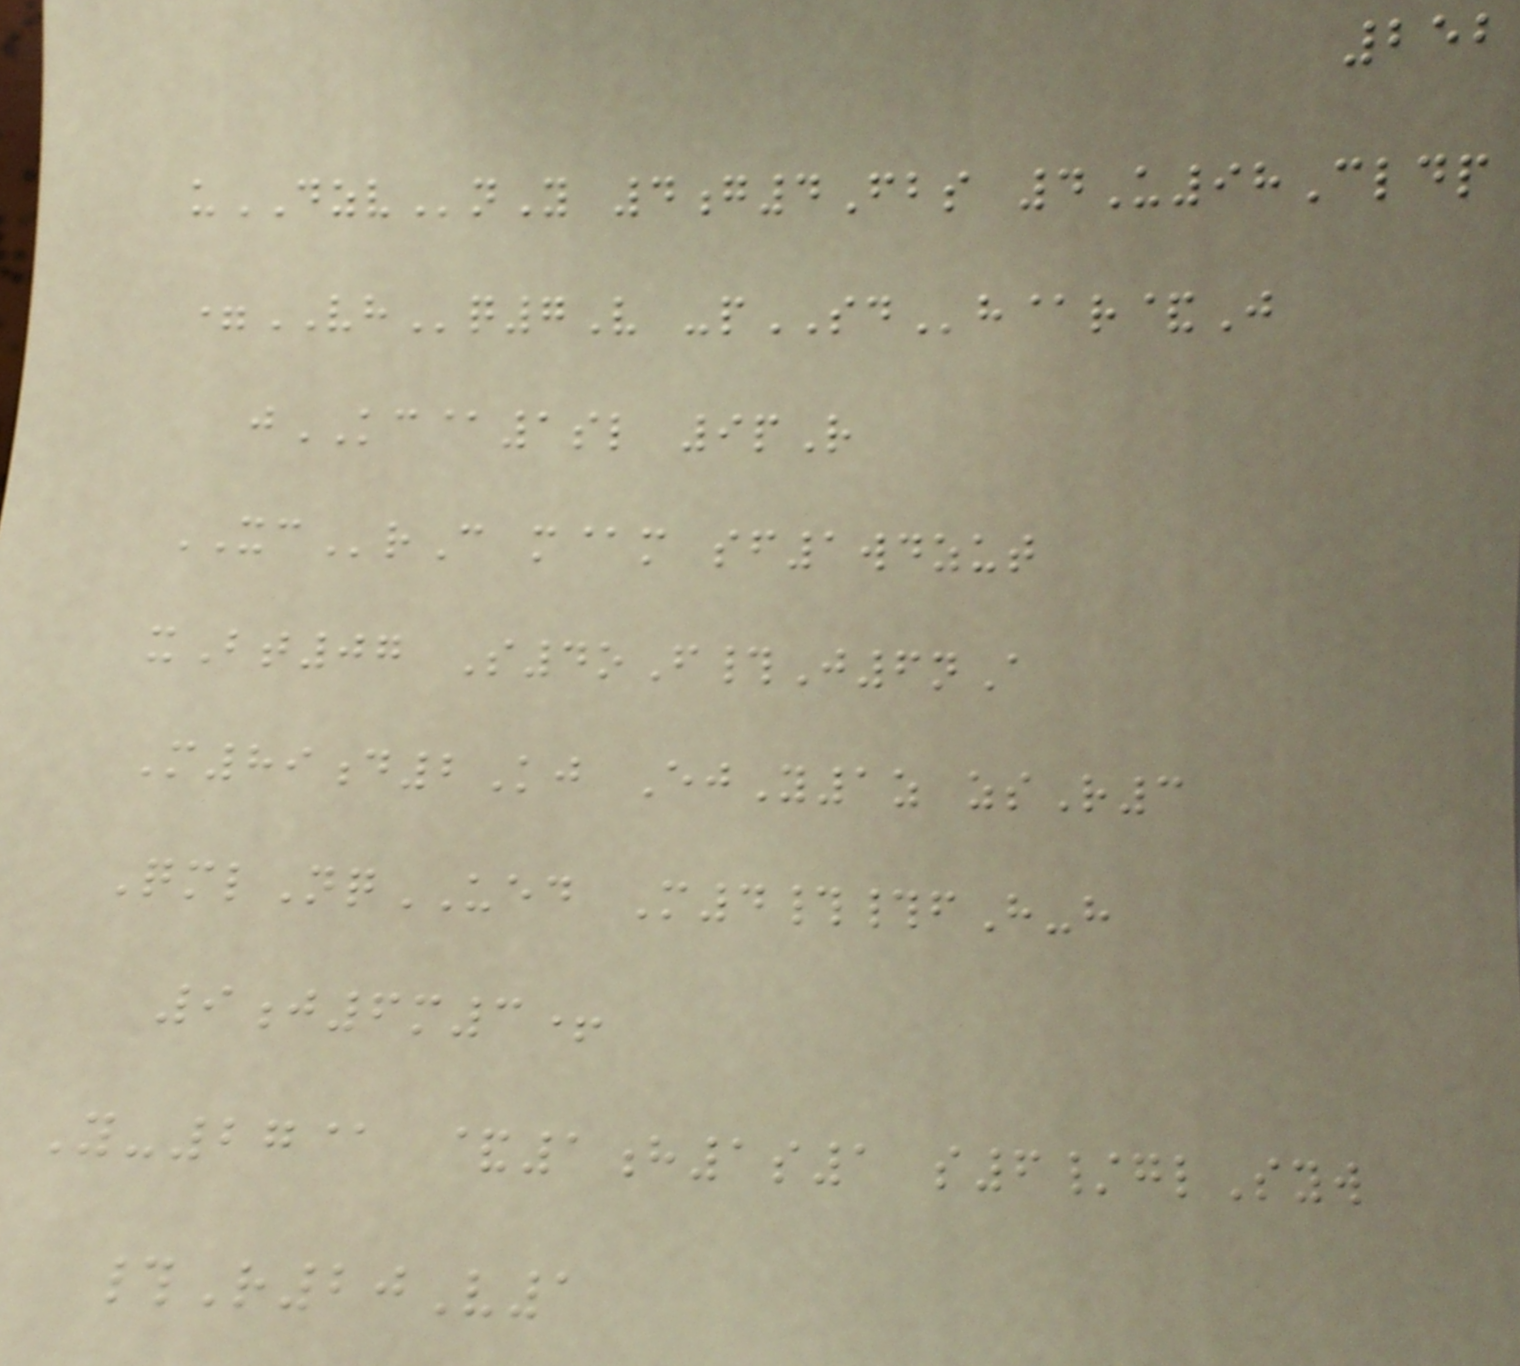252
uDZVnY 4g4Fbs 4U98Cldp
=VHq7V -pSDh@r&J
jKC@1sl 9pR
XCrC m@m sf1wdzut
xBt07 S4oF#J6nA
M89d2Kj EjY1z zsR3
QmlNqUED M4##fH-h
9j6m3+
Y-27@ &1h1s1 s6/glSyw
#R20V1
